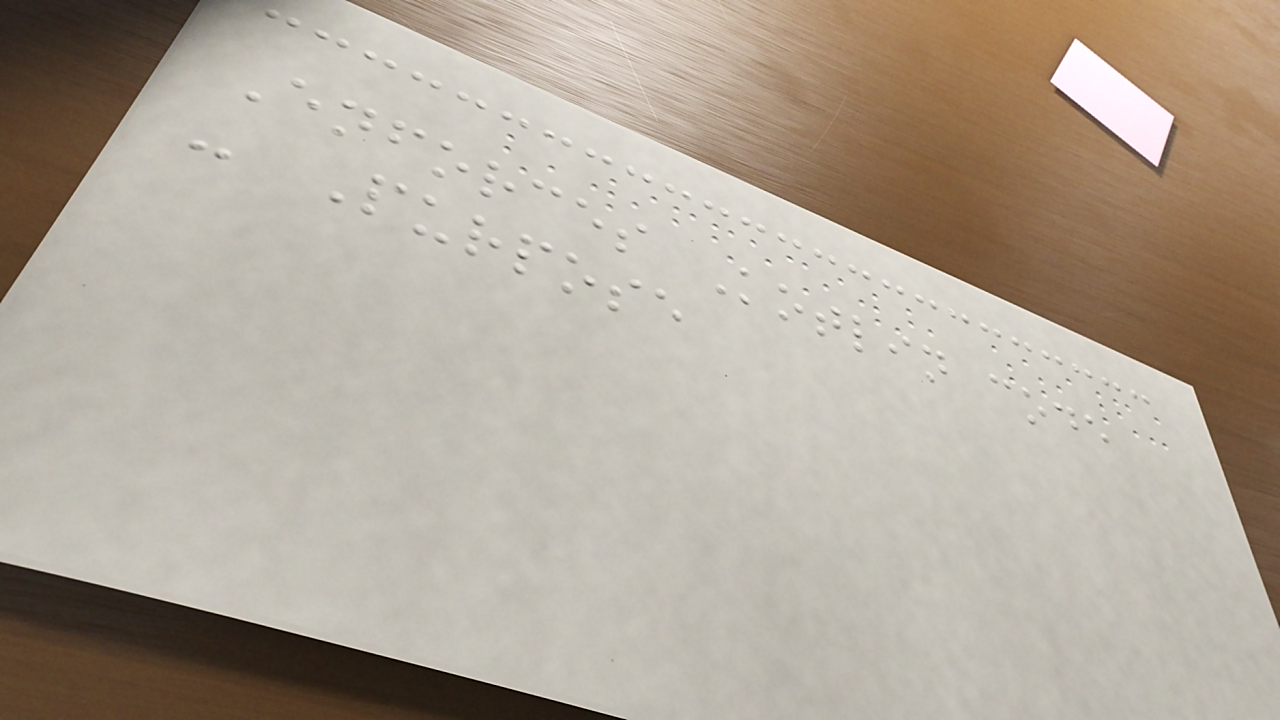Enforces Kotlin code
- Purpose
